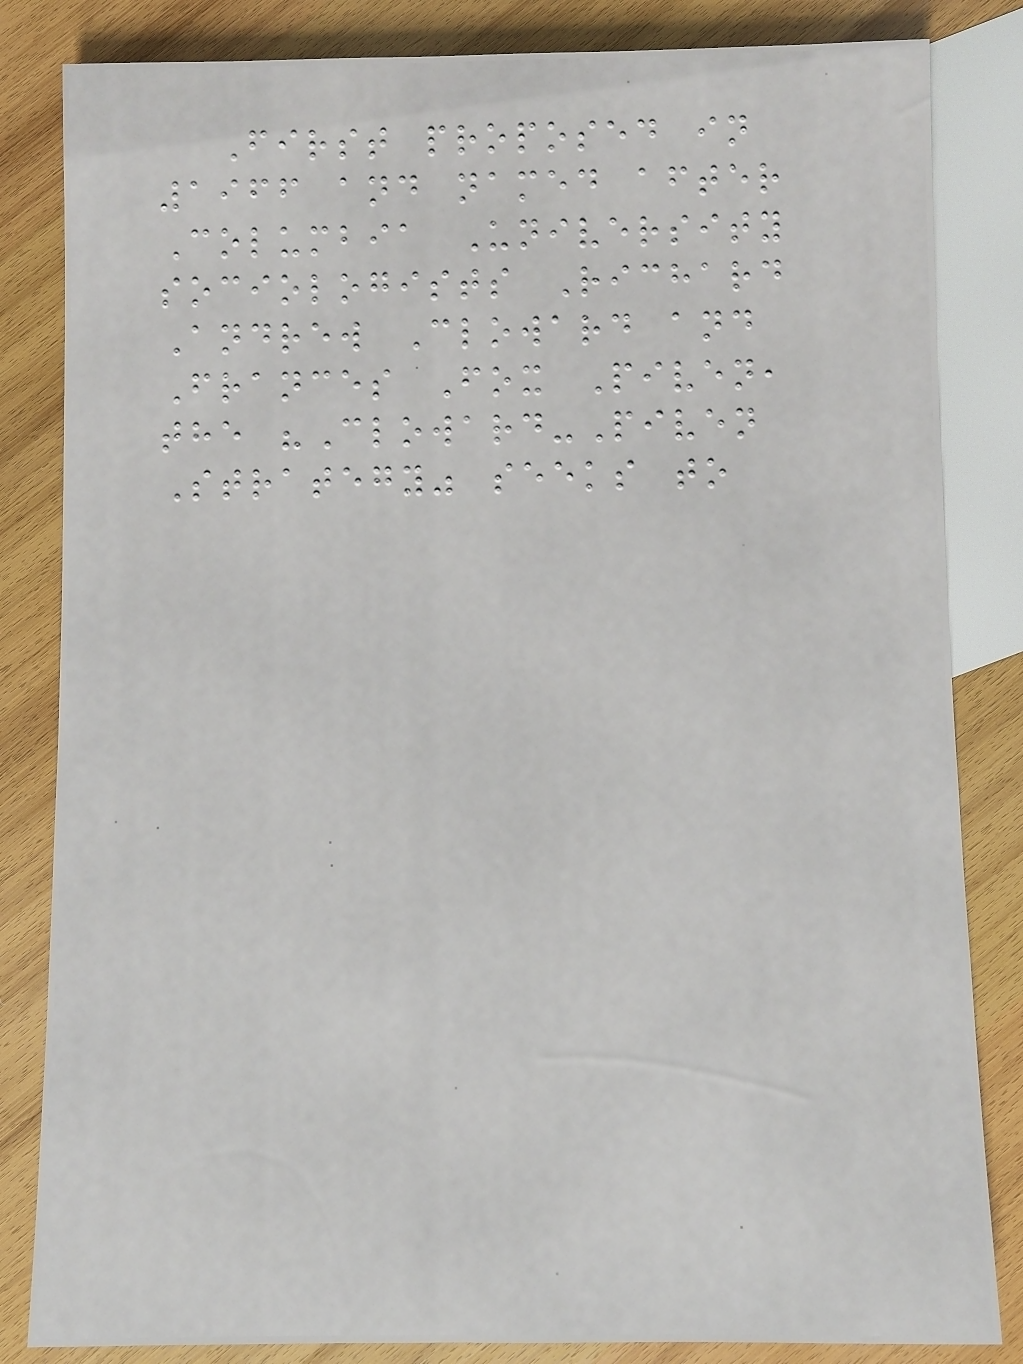First proposed in
1966 and named after
Columbia University
sociologists Richard
Andrew Cloward and
Frances Fox Piven,
the "Cloward-Piven
Strategy" seeks to
